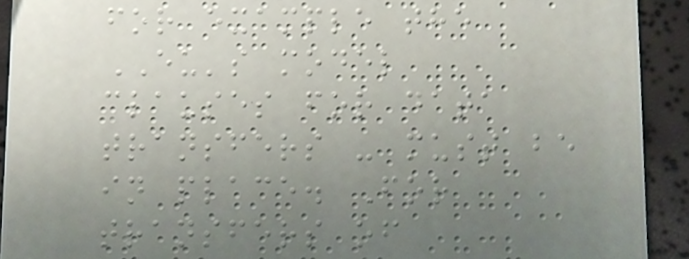for example the
EU's model
clauses for data
transfers - must be
in place. For
transfers of
